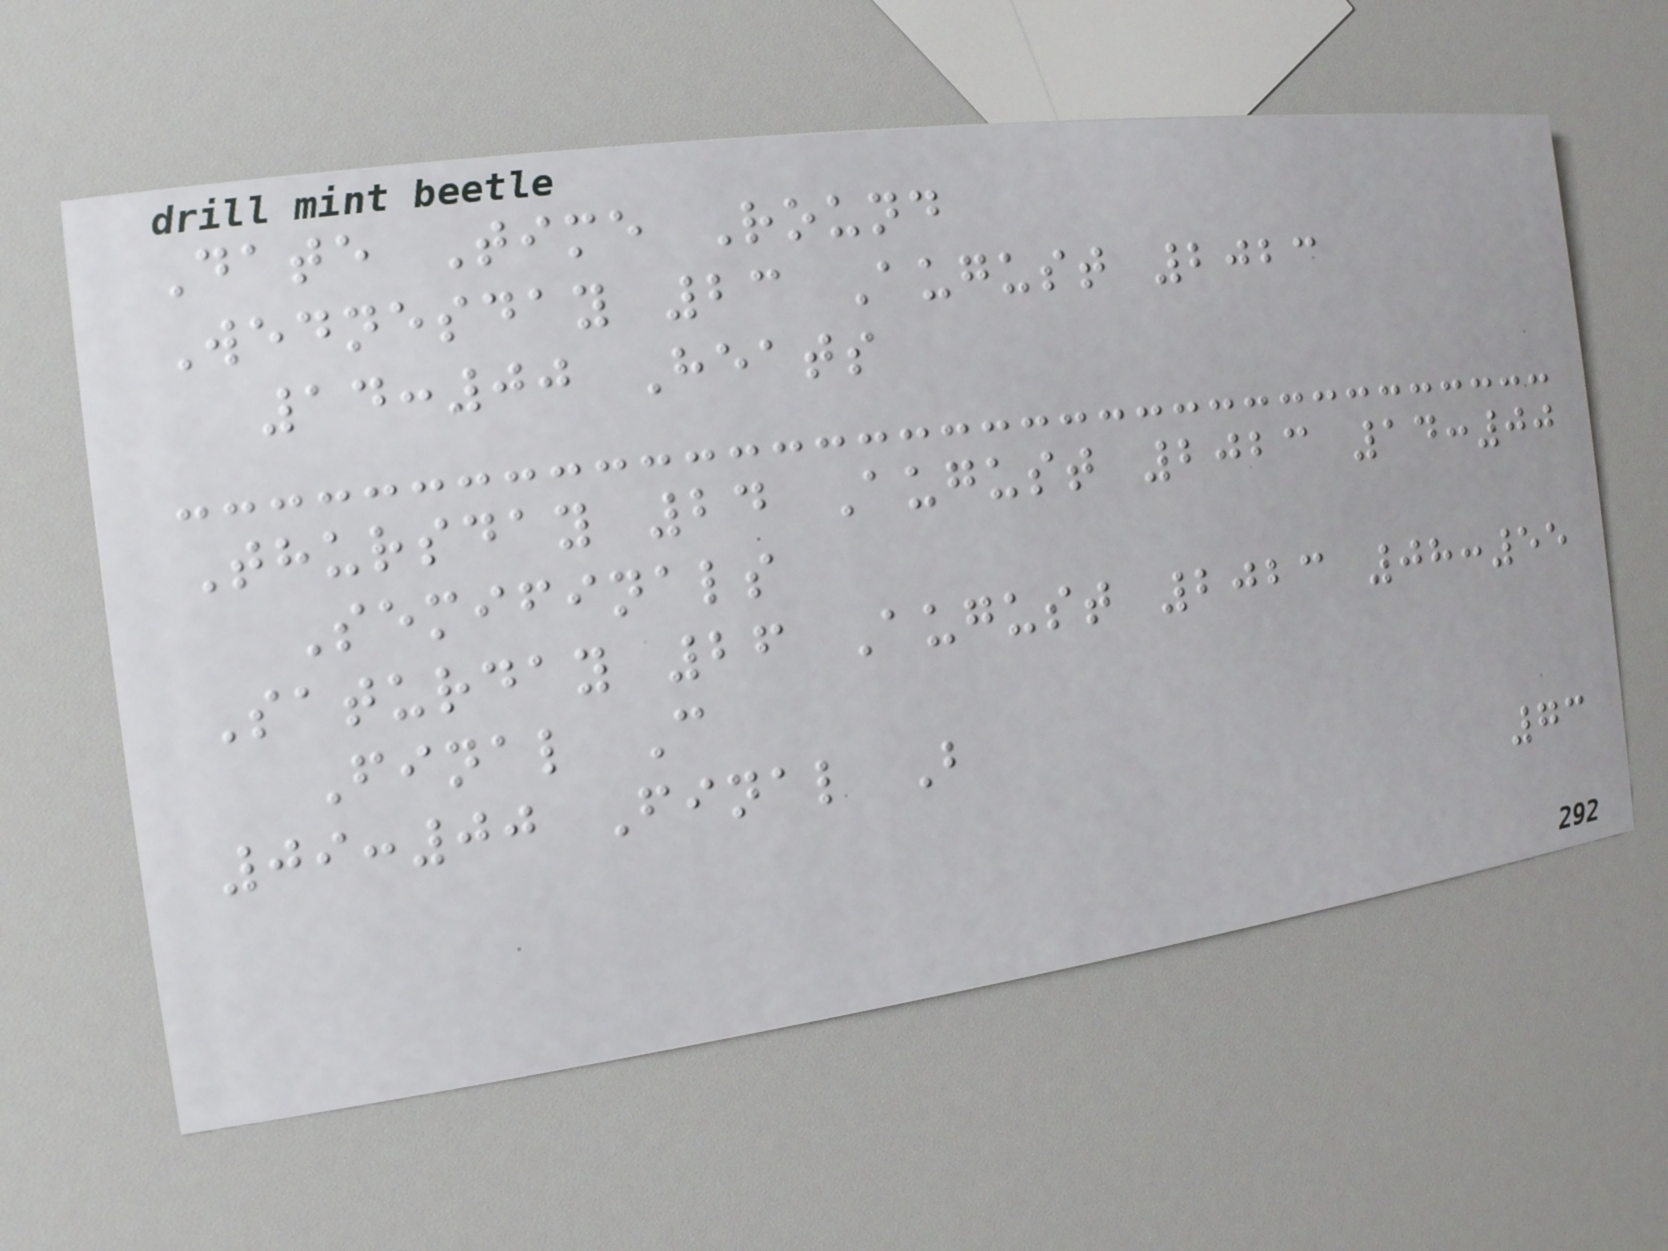Date Time Round
Wednesday 23 August 2023
14:00 Heats
Thursday 24 August 2023 14:00
Semifinals
Saturday 26 August 2023 08:55
Final C
09:00 Final B
73
